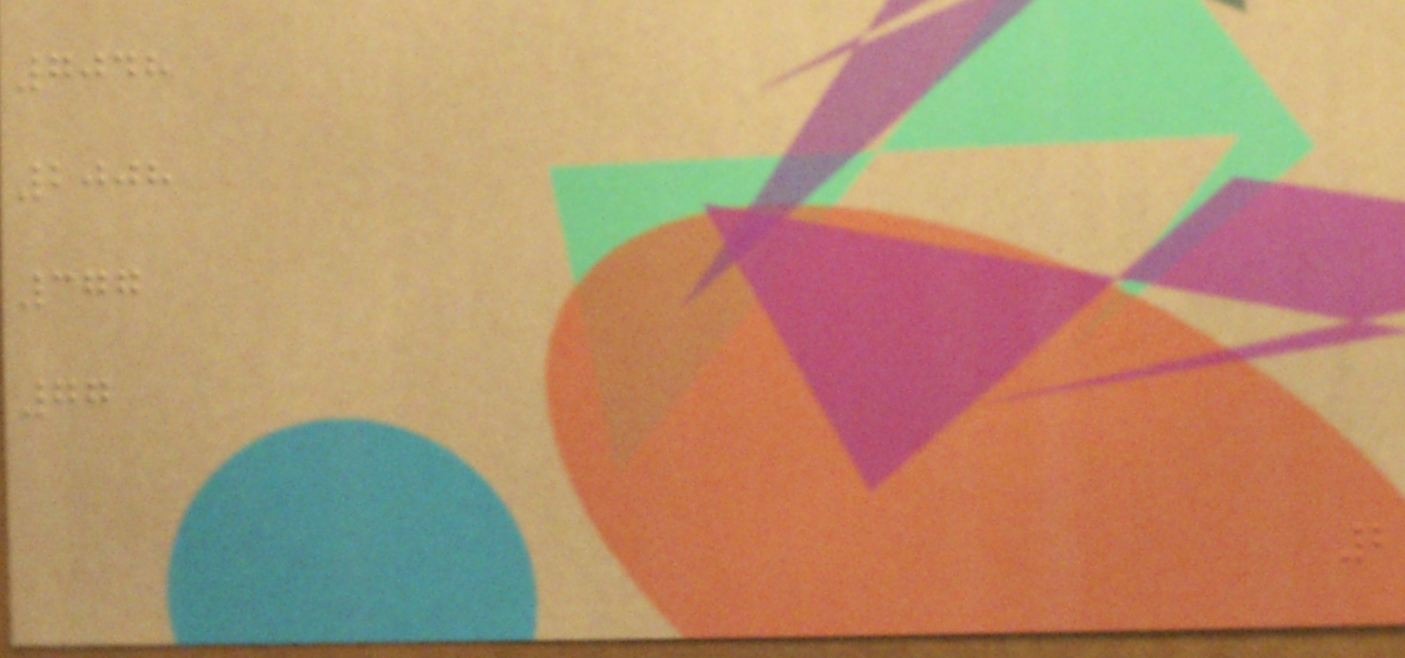7048
2008
377
77
2
